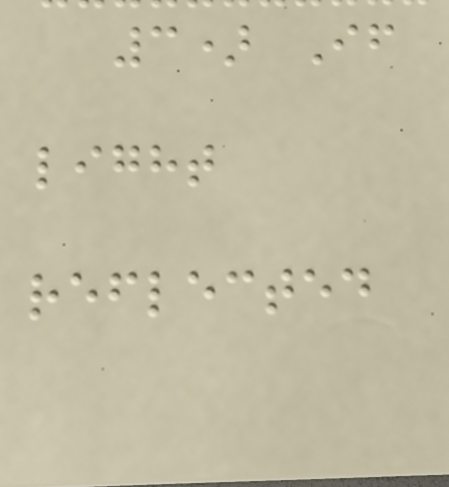3) If
light
reflected
